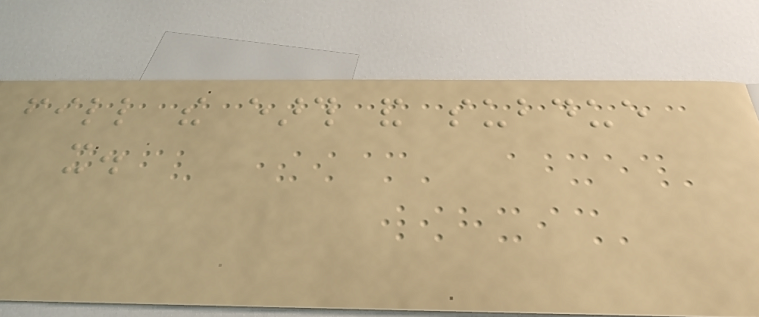fill the earth and subdue
it.
